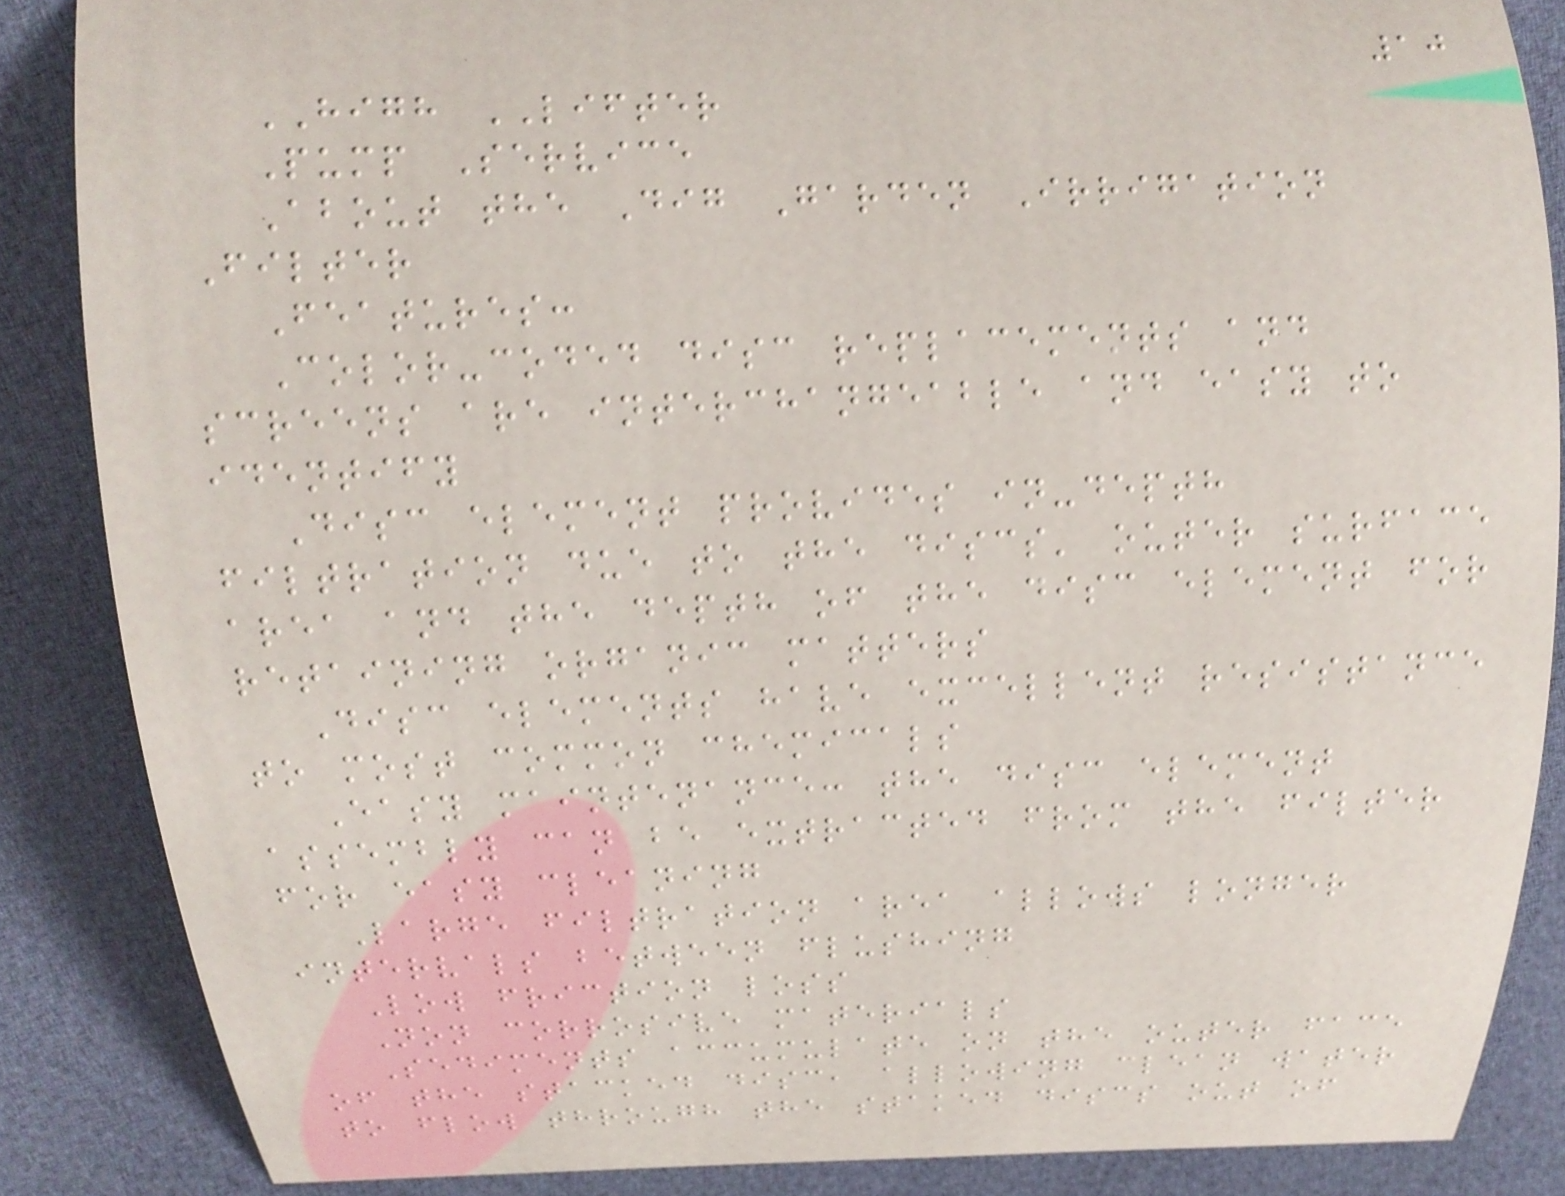10
HIGH LIFTER
Pump Service
About the Dig Garden Irrigation
Filter
Features:
Color-coded disc replacements and
screens are interchangeable and easy to
identify
Disc element provides in-depth
filtration due to the discs' outer surface
area and the depth of the disc element for
retaining organic matters
Disc elements have excellent resistance
to most common chemicals
Easy maintenance: the disc element
assembly can be extracted from the filter
for easy cleaning
Large filtration area allows longer
intervals between flushing
Low friction loss
Non corrosive materials
Sediments accumulate on the outer face
of the stacked disc, allowing clean water
to flow through the staked discs out of
